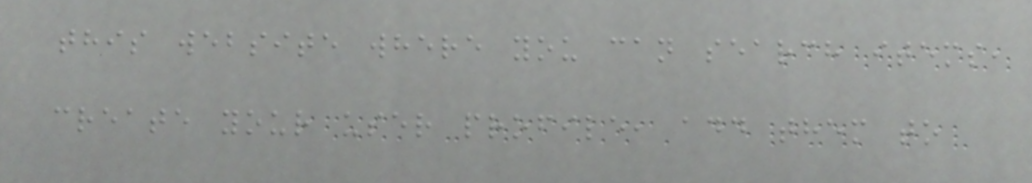this website where you can search items,
create your user profile, add them to
